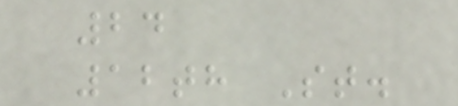24
12th St.
